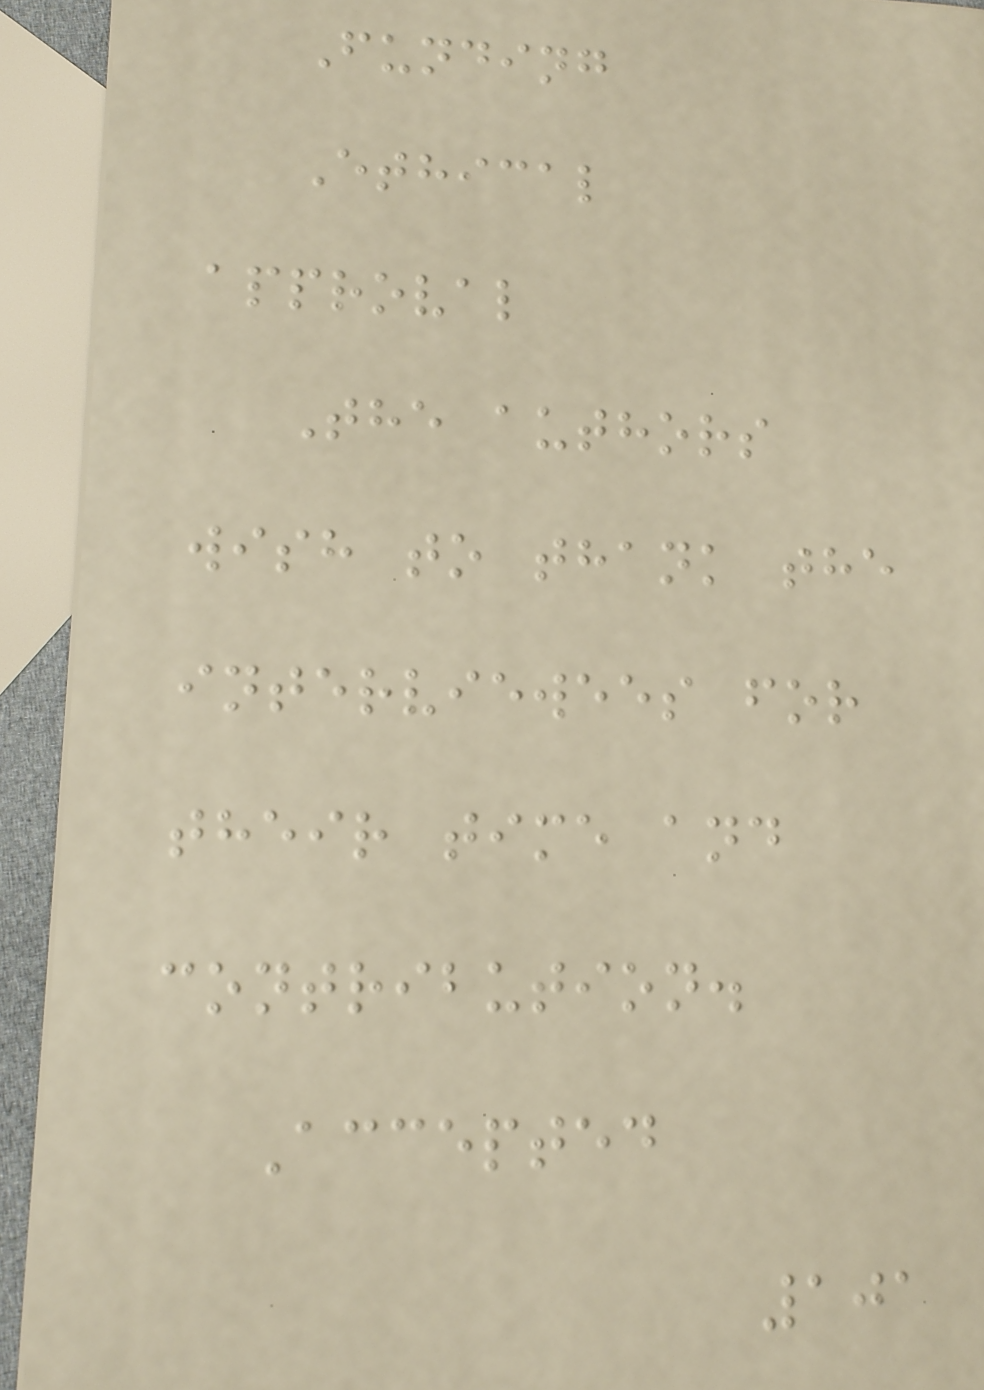Funding
Ethical
approval
The authors
wish to thank the
interviewees for
their time and
contribution.
Accepted
101
